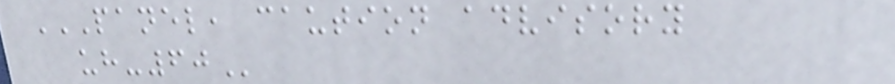PANEL, CAUTION ADVISORY
UH-60
